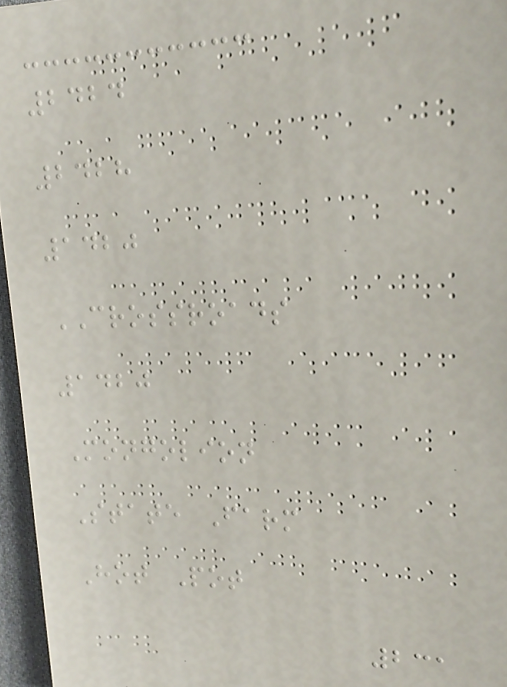2424
2428
1420
CROSSROADS
1420
Mongolion
State Farm
Hot Pot
231
